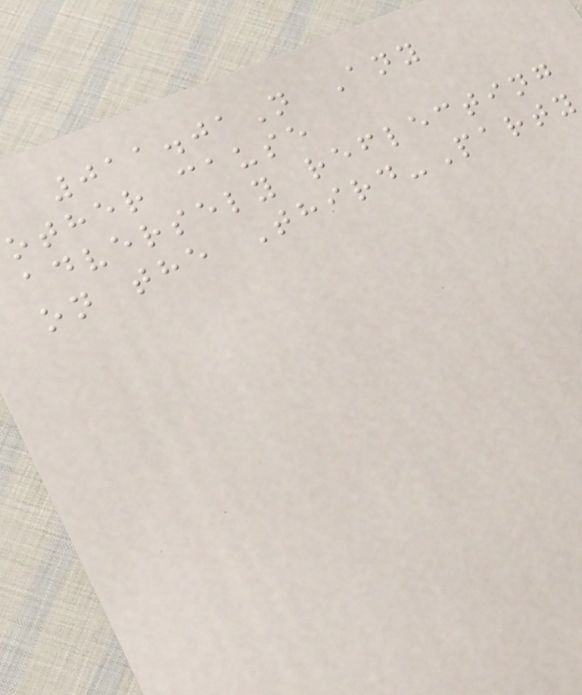011.01N Any
other cause
adversely reflecting
on the Third-Party
